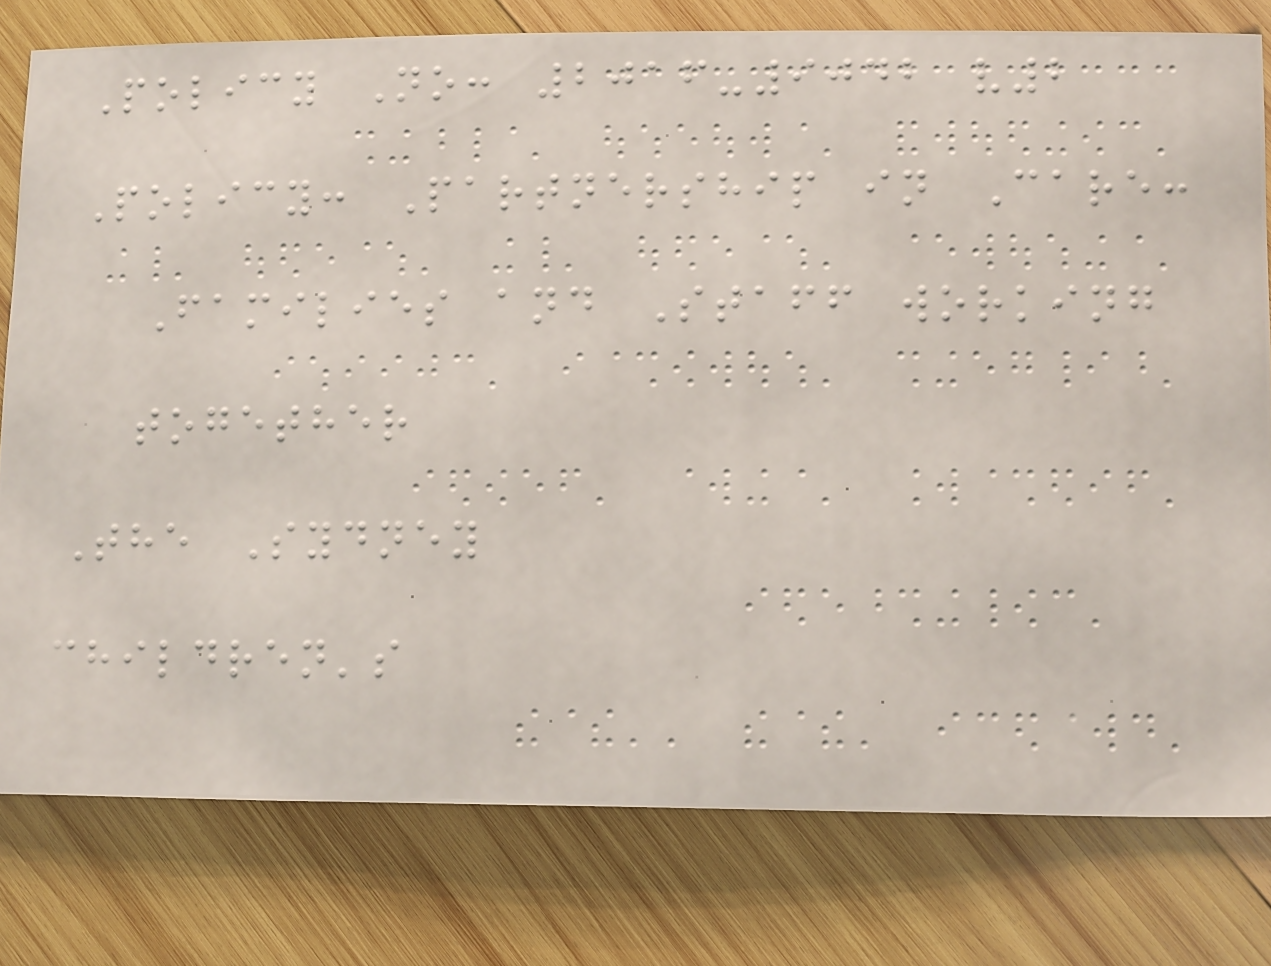Policy No: 2016-9042 v2
Policy: Partnership in Care:
Families and Staff working
together
The Sydney
children's
